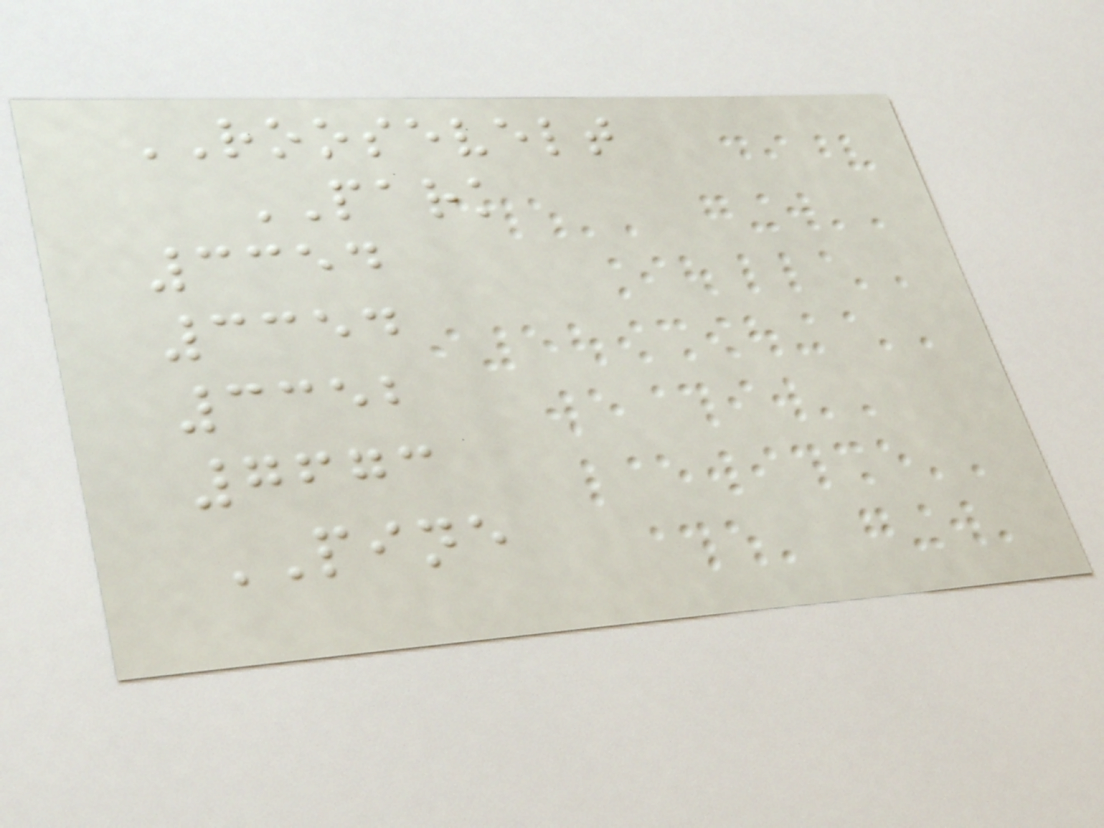ROOSEVELT
PARK
3354
3354
3352
7673
PINE
